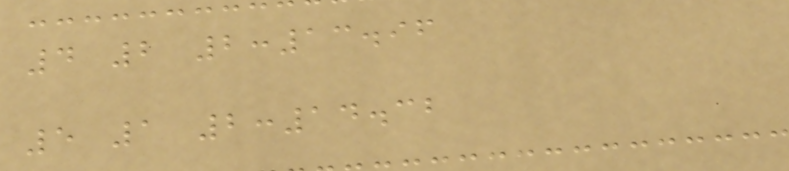4 2 2:13.96
5 1 2:14.32
